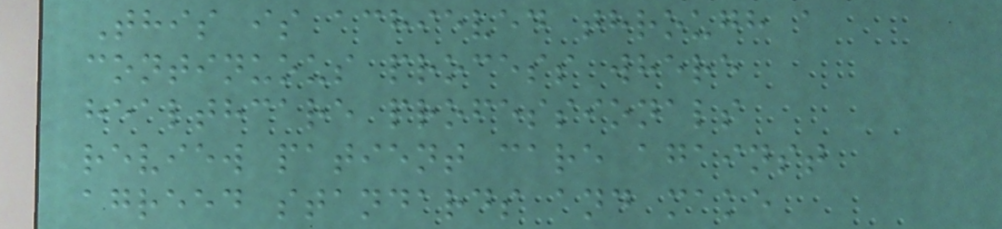This is achieved through a
continuous process where
healthcare professionals
review patient care against
agreed standards and make
